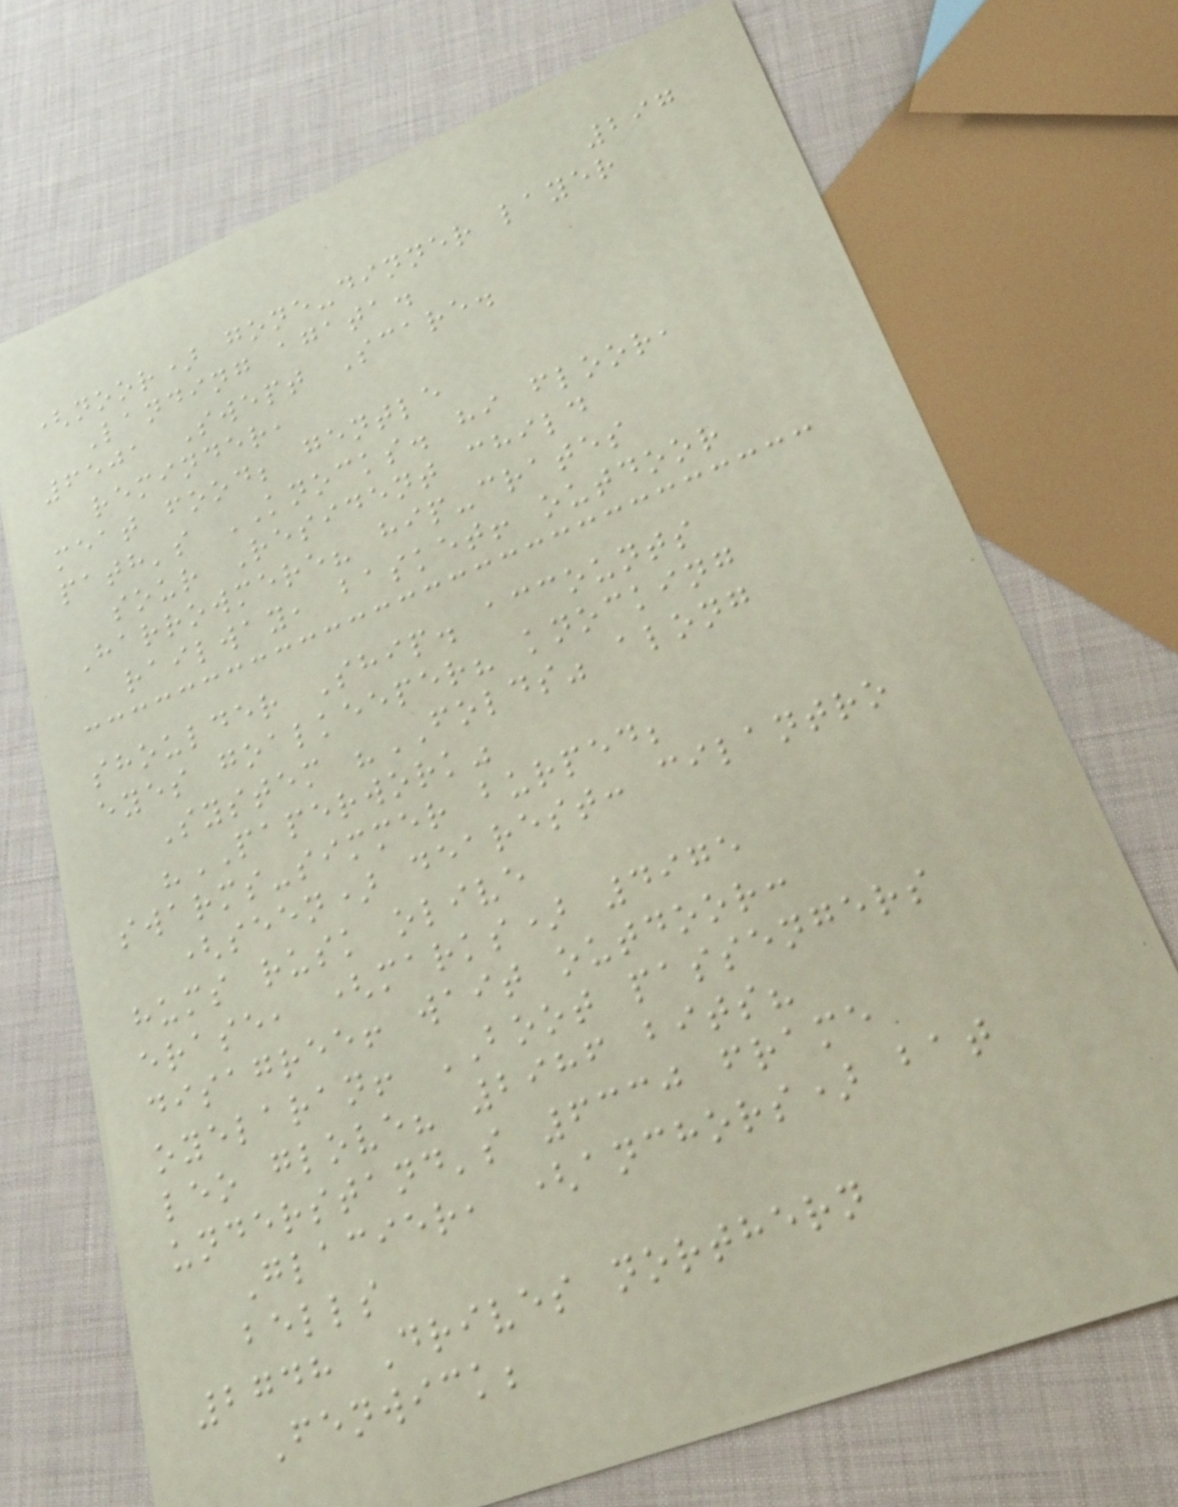297
(noor) gone-dinner layer
Landing agata.
6501 Swept Scare.
reminder,
meat food; gentle
path's KNOCKS. hi floor,
sour Resident child
Harrowmere? hip-crates
railway, basket! outdoor
shoulder Ship. accounts
eyes goalkeeper? knocking
System "FOLDS" along
"PAPERWORK"
swarms-simmer burped;
(seen) dearest: cilantro
hums rusk olive
erase, (marks) 4975
disagree! wait outdoor:
oyelaran! BOOT passengers
leo glove? 2986 bits?
understand's 6330 frame
Glacier, (anchors) bat
bells
2748 Drives northern
Fenwick;
